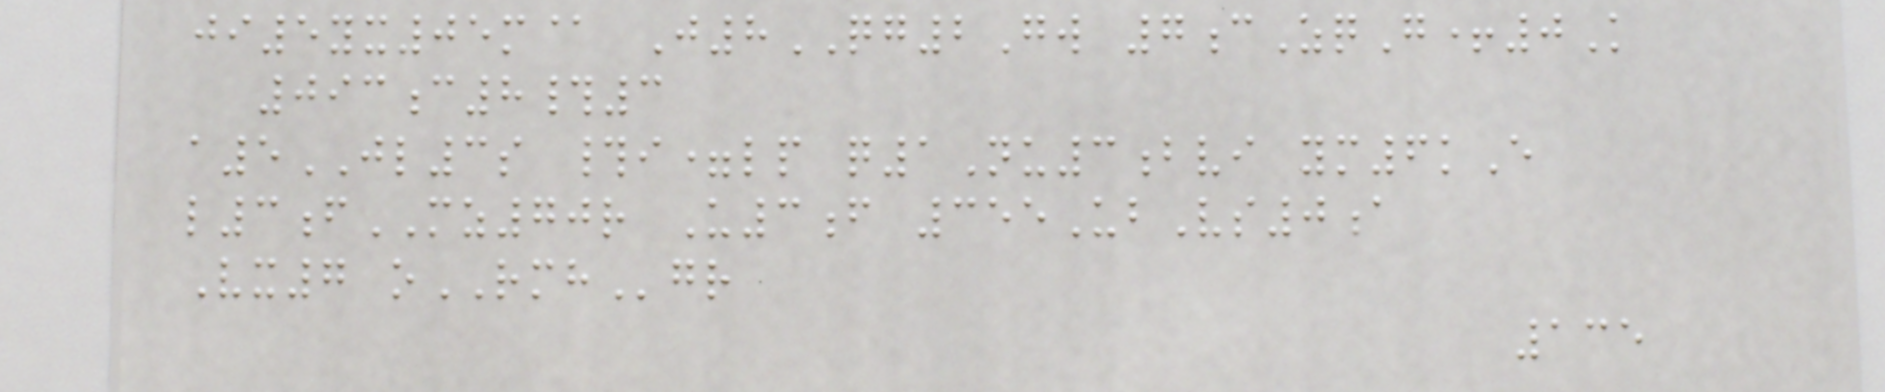ji5yx05m@ J8QG2Gw 7cZqG+0K
093c8#3
a5JL3s #i=lp q1Nu3bvi ym6kE
l3fMZ70r U3f 355UbVs0a
Vx7 oRMHgr
135
